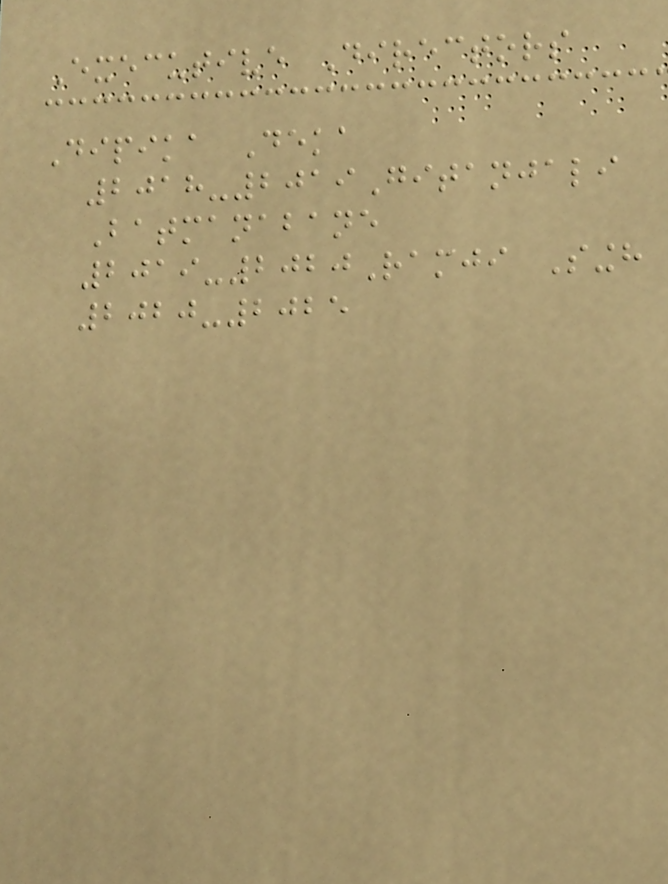Executive Directors
Dipika Deka
2018-2019Gitanjali
Batmanabane
2019-2020Ramji Singh
2020-2025
